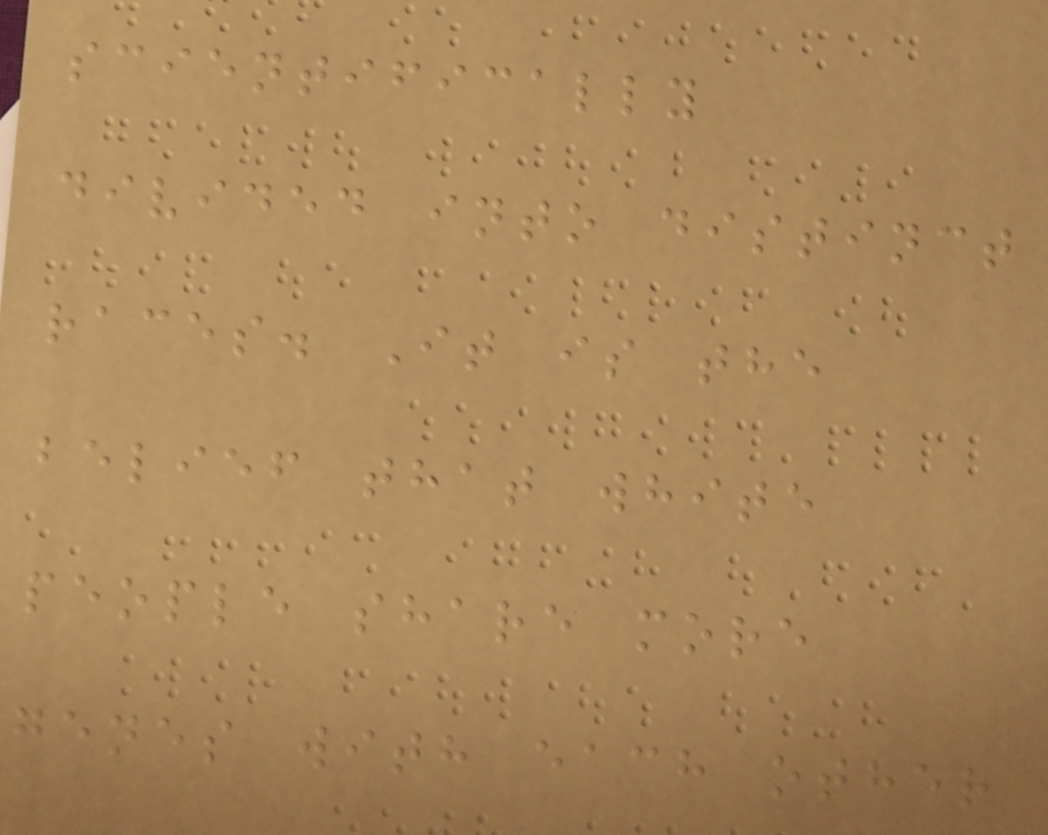scientifically
divided into distinct
races. It is the
belief that white
people share more
genes with each other
